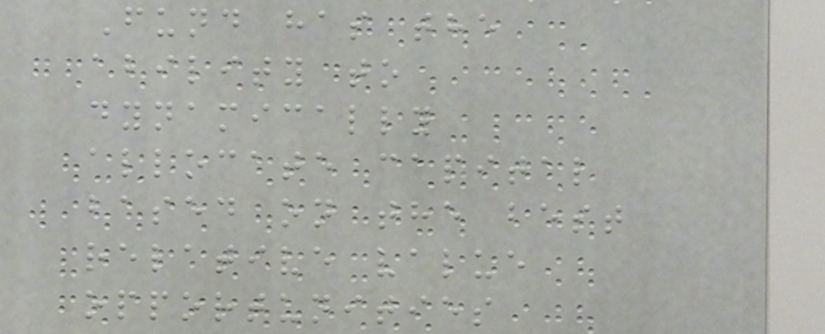Fund has the
ability to
dynamically
allocate capital
based on the best
relative value
opportunities
